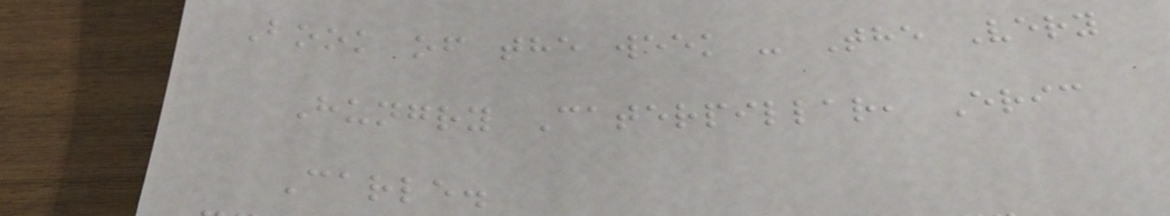Book of the week - The Very
Hungry Caterpillar, Eric
Carle.
